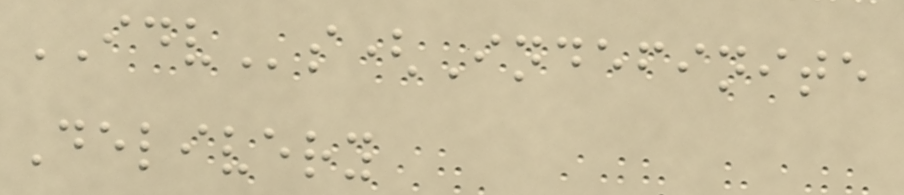IDVs(Indefinite
Delivery
